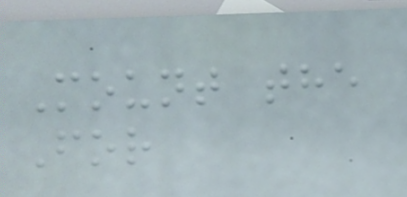Mount the
For
